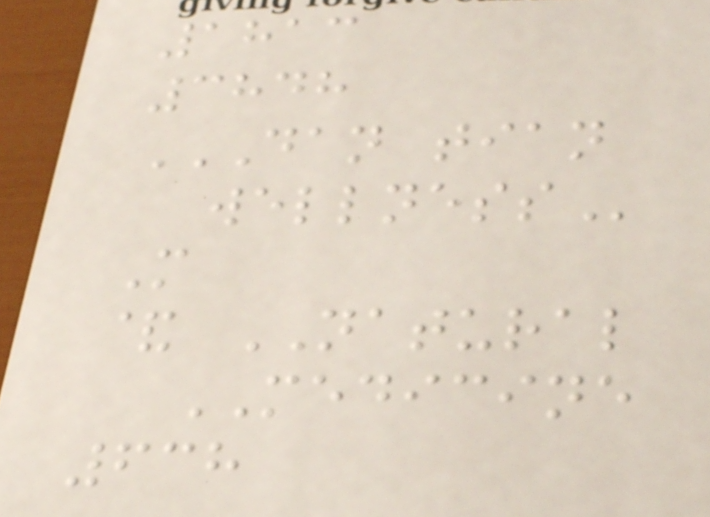1813
3848
DAN TIAN
WELLNESS
M
& NATURAL
MEDICINE
638
